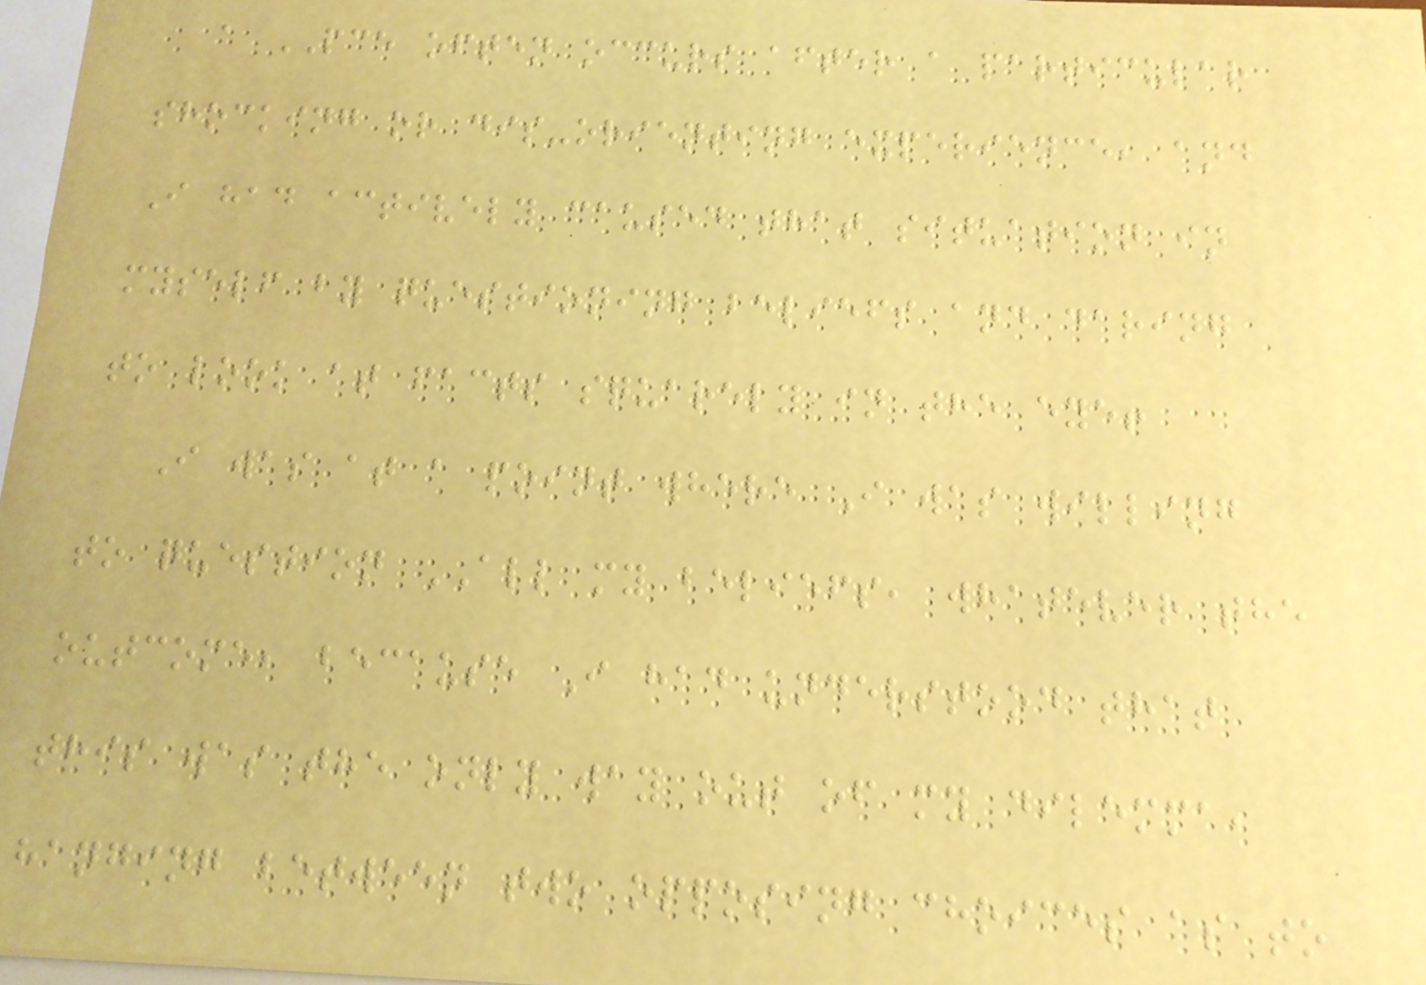a PCE often occurs after a particular
shocking or dis-orienting experience, and
I had actively caused that situation in
myself by questioning beliefs and daring
to look at facts squarely in the eye!
I was at a point where I was willing
to question ALL my beliefs, whatever the
outcome, because I had understood that
this was the only way out of my dilemma,
hanging between two opposing choices as to
